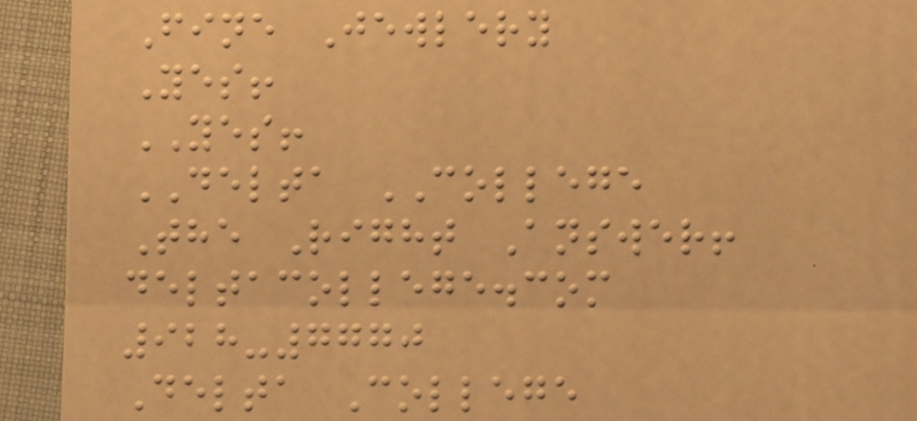Fine Jewlery
Yes!
YES!
DELTA COLLEGE
The Right Answer!
deltacollege.com
928-7770
Delta College
